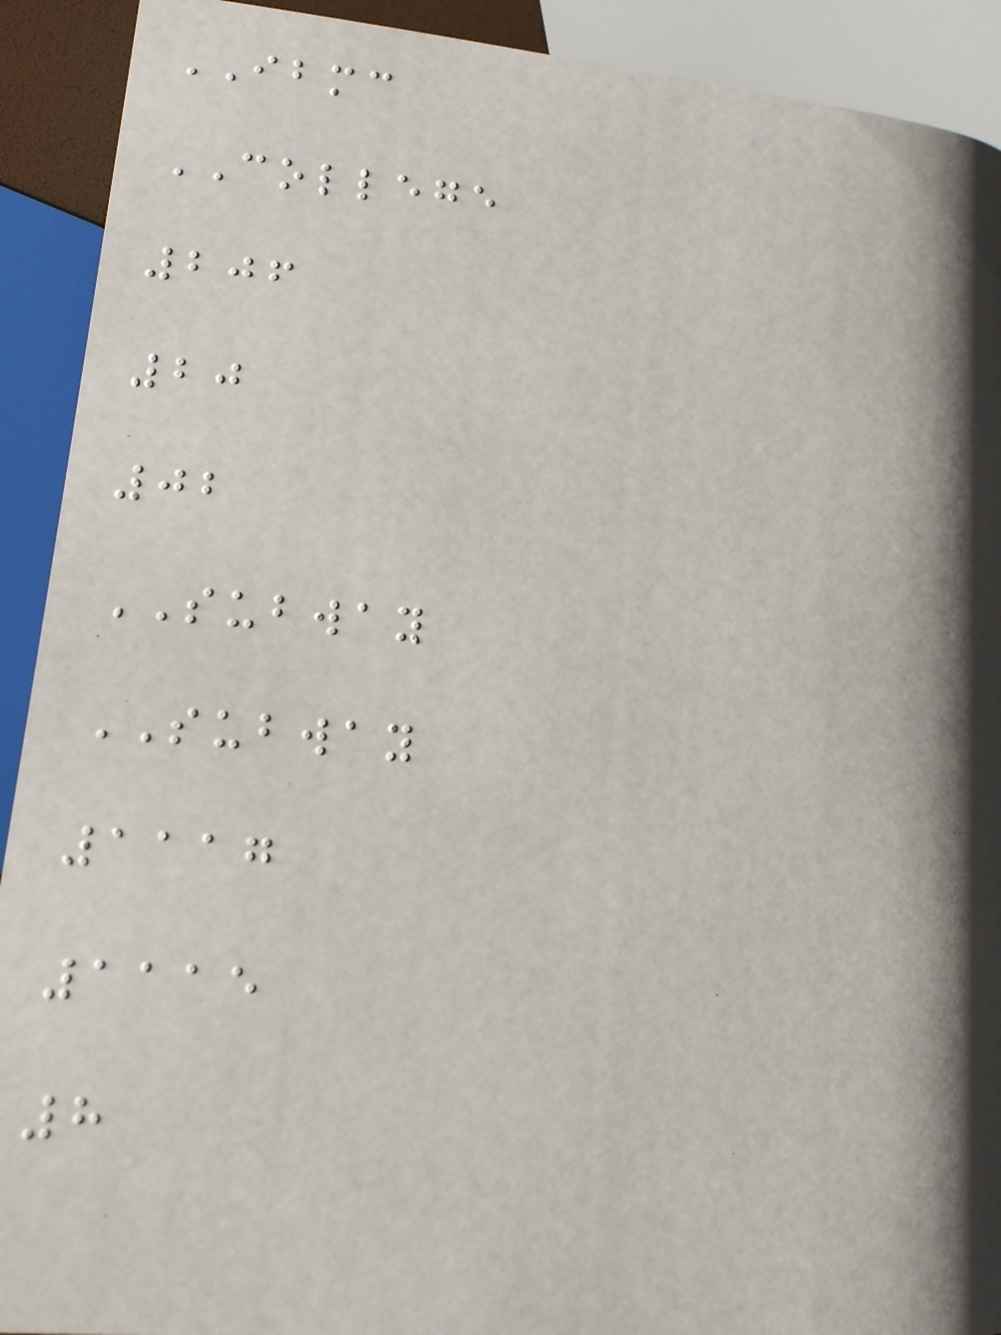IBMC
COLLEGE
206
20
02
SUBWAY
SUBWAY
1117
1115
8
